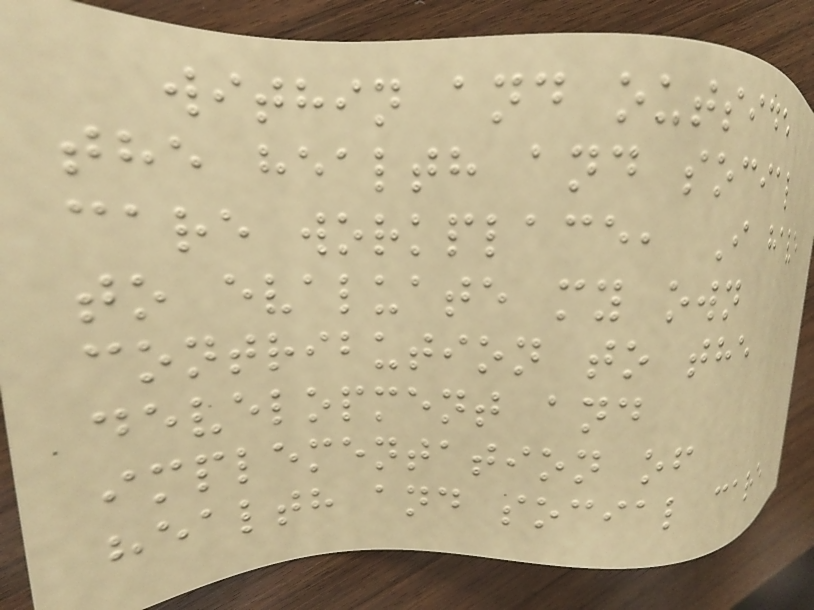within and outside
the health and social
care workplace, I have
to evaluate my own
contribution to the
development and
implementation of
health and social care
